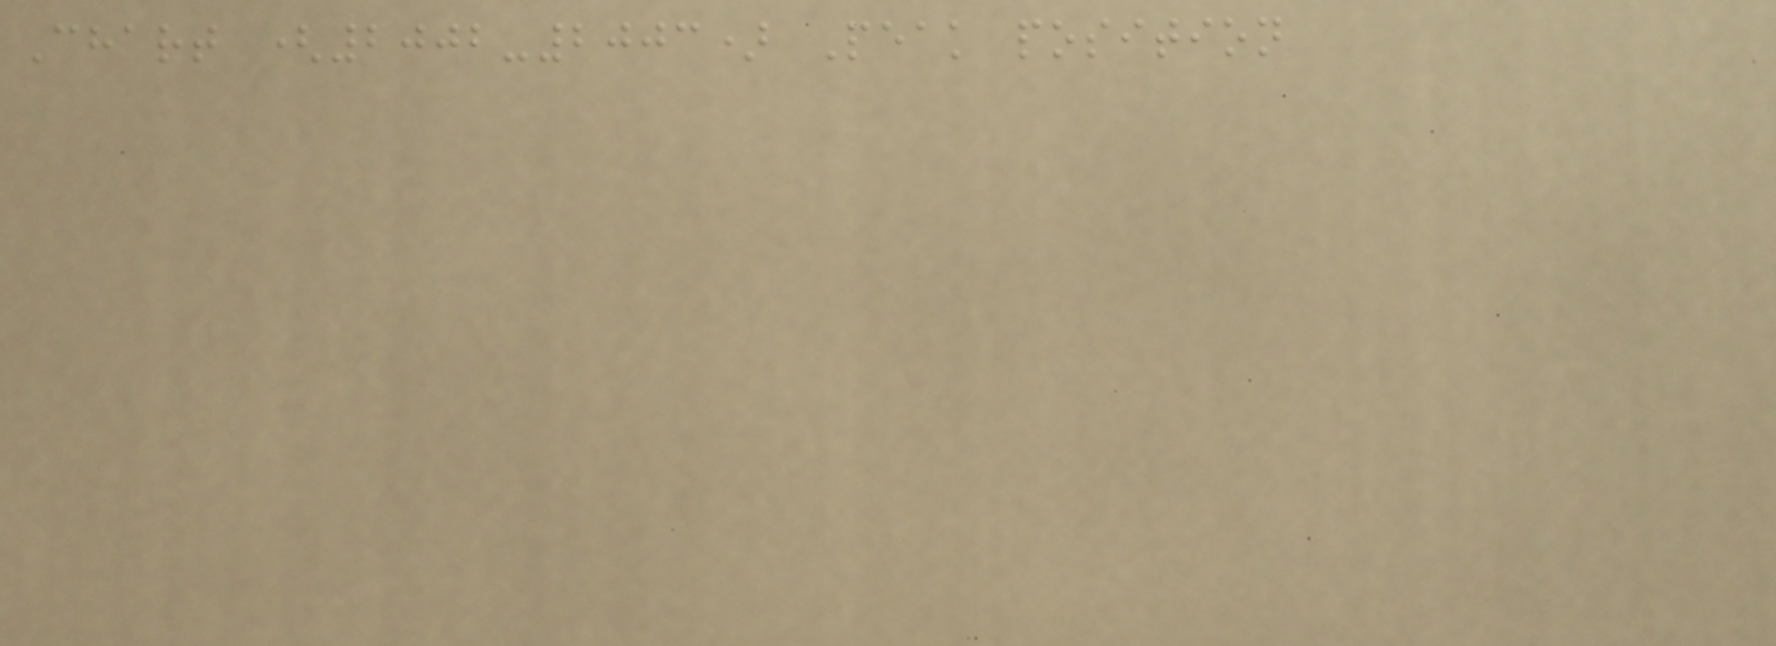Chart (2002-2003) Peak position
